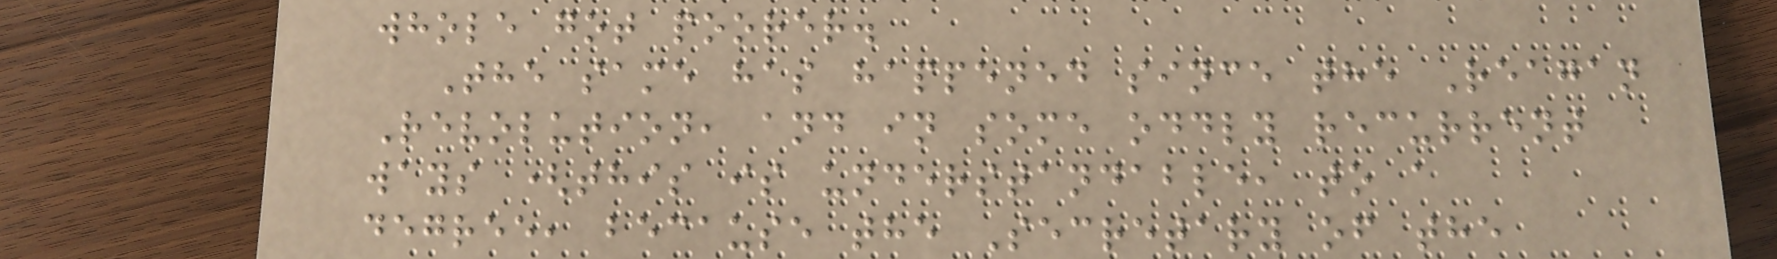whole got poorer.
The same has happened since the Reagan
Revolution, and in some oddly recurrent
ways (this is understandable, to a
degree, because the Secretary of the
